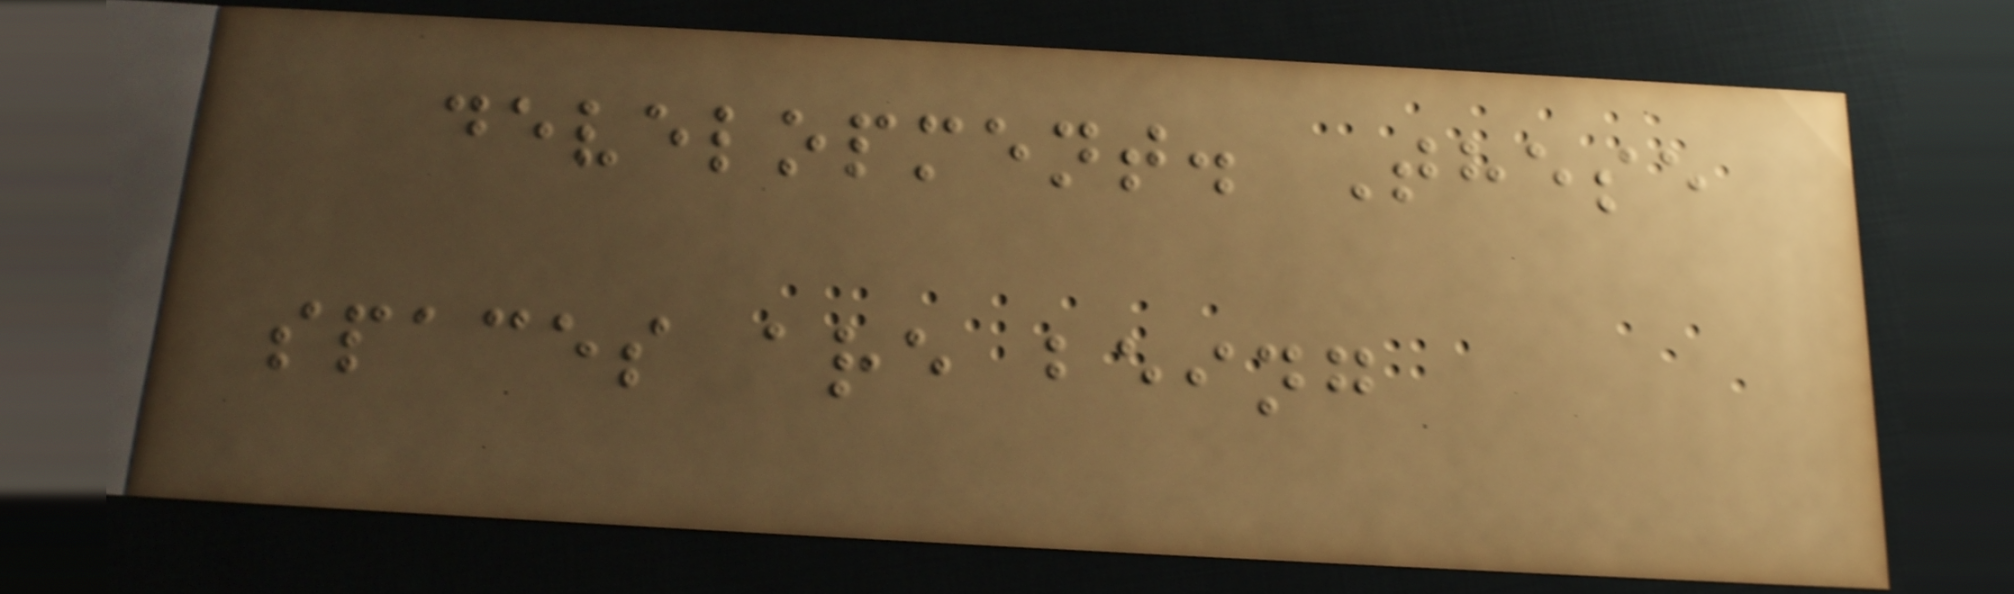development. These
spaces are being
